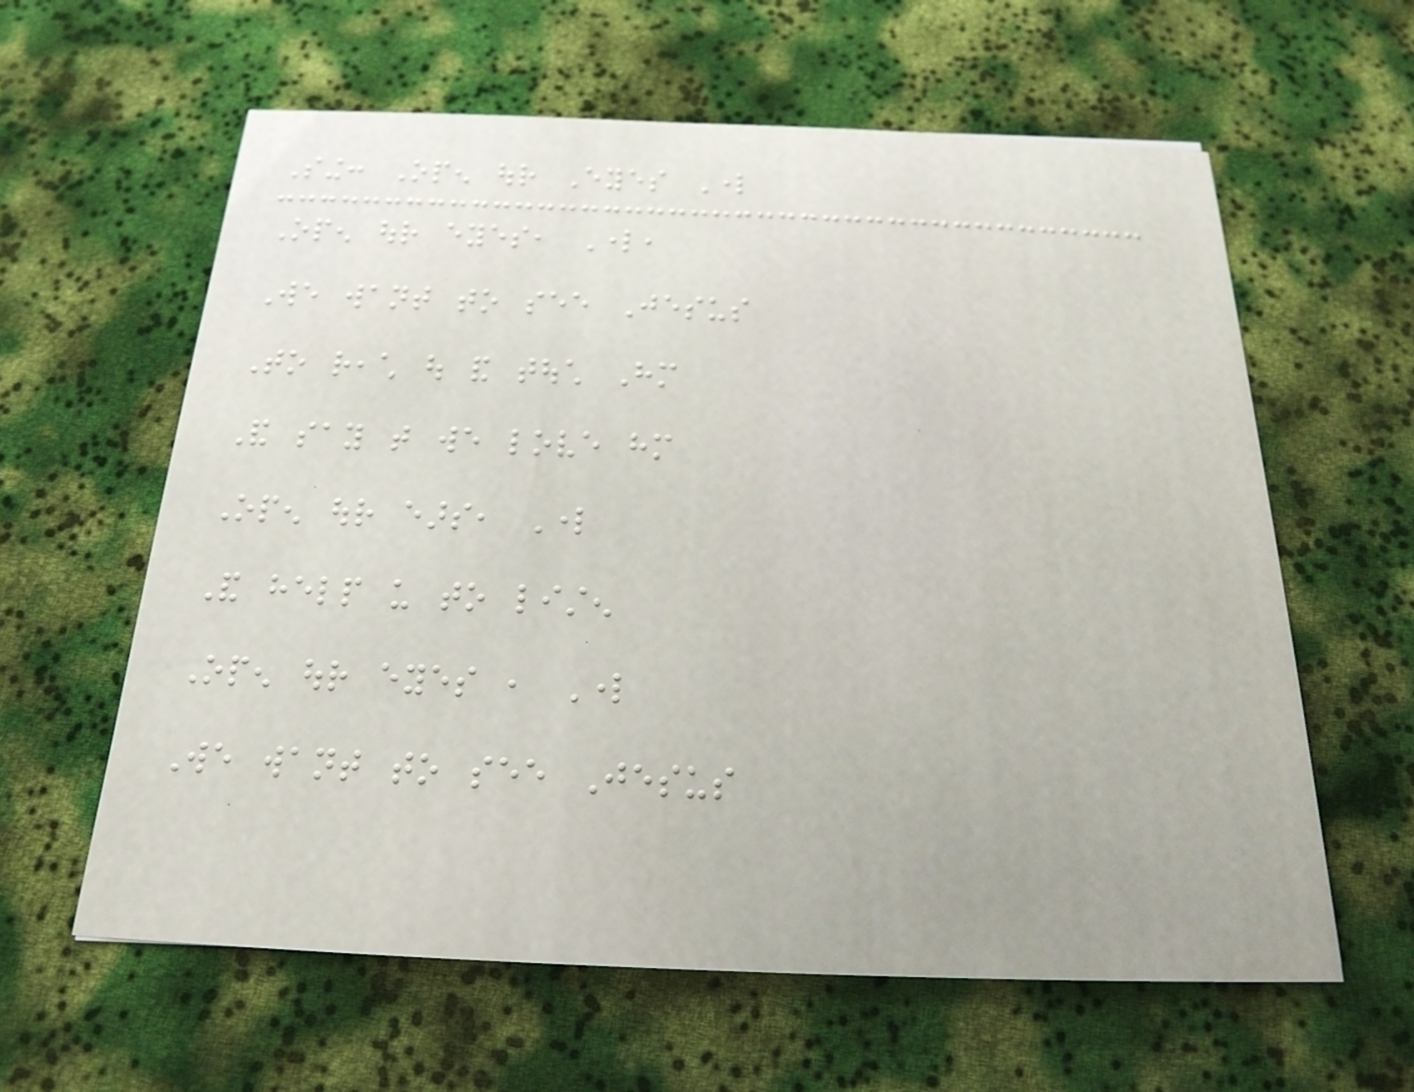Sing: Open our Eyes Lord
Open our eyes, Lord,
We want to see Jesus
To reach out and touch Him
And say that we love him
Open our ears, Lord
And help us to listen
Open our eyes , Lord
We want to see Jesus
